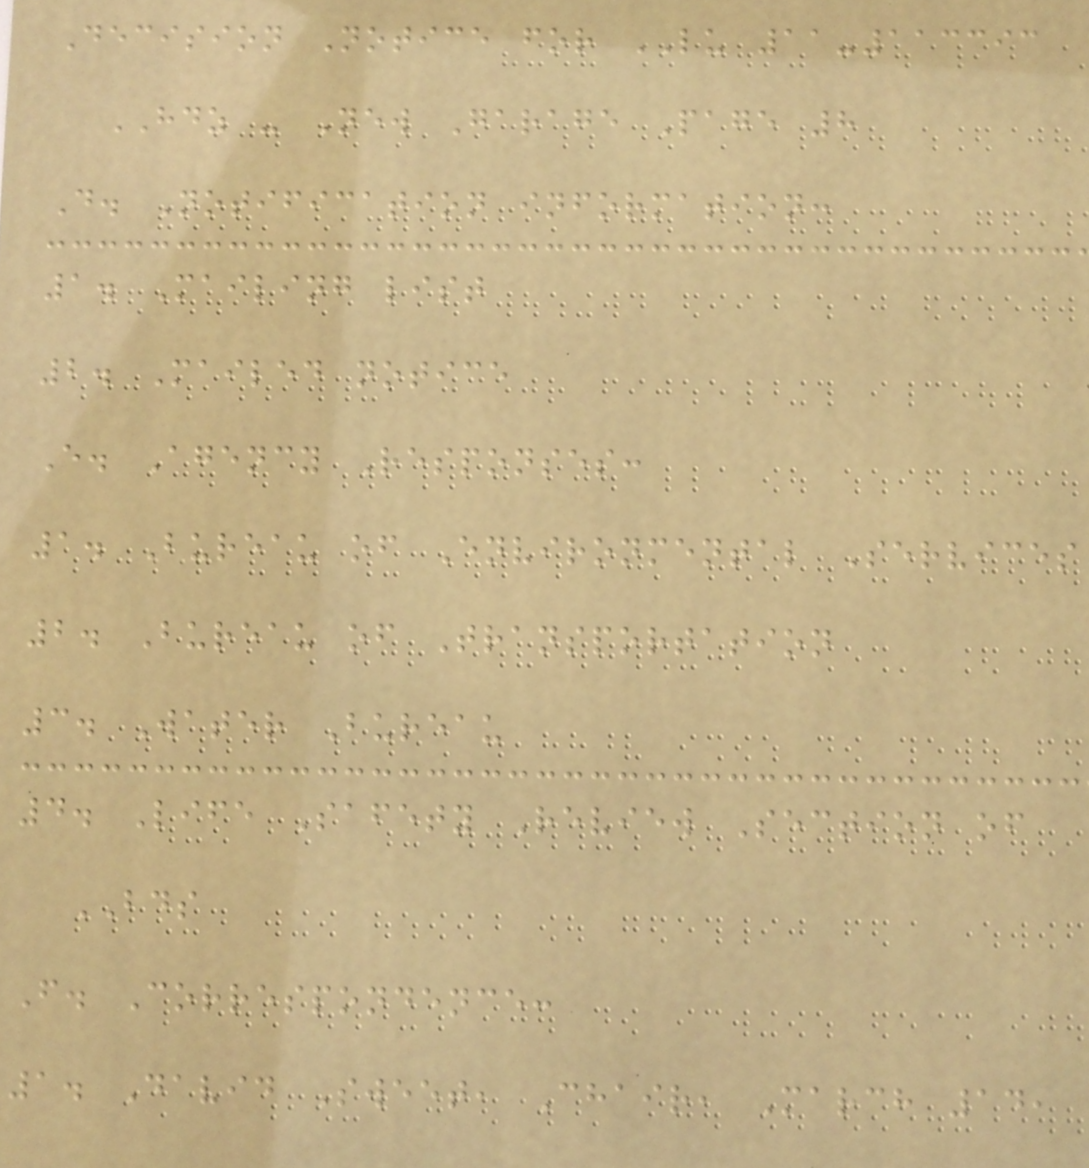Decision Notice for LU 11-113393
HDZ - New Garage Page 8
D. Notification information:
1. Mailing list
2. Mailed notice
E. Agency Responses:
1. Bureau of Environmental Services
2. Bureau of Transportation
3. Water Bureau
4. Life Safety Review Section of
BDS
F. Correspondence:
1. David Sweet, Chair, March 14,
